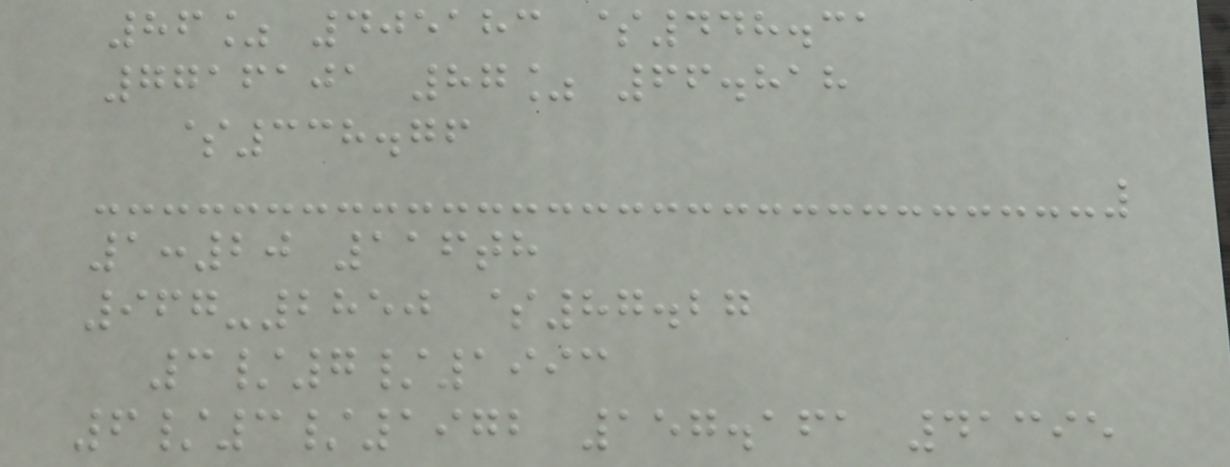86% 405183 $448.31
7716101 87% 66.818
$338.76
1:20 116th
967-2850 $87.27
3/7/1993
6/3/1972 157.161 41395
